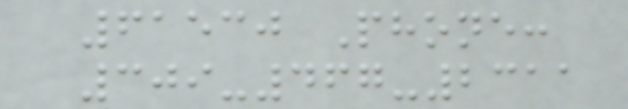61530 Phone:
309-467-2311
